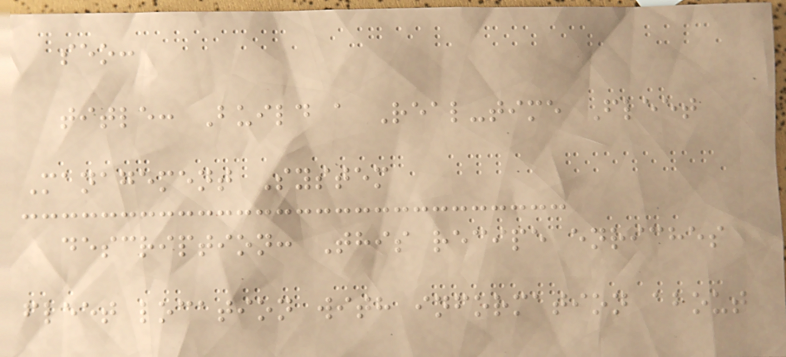seo:
title: Build a Real-time Fleet
Management System
description: This recipe enriches
fleet location with information about
